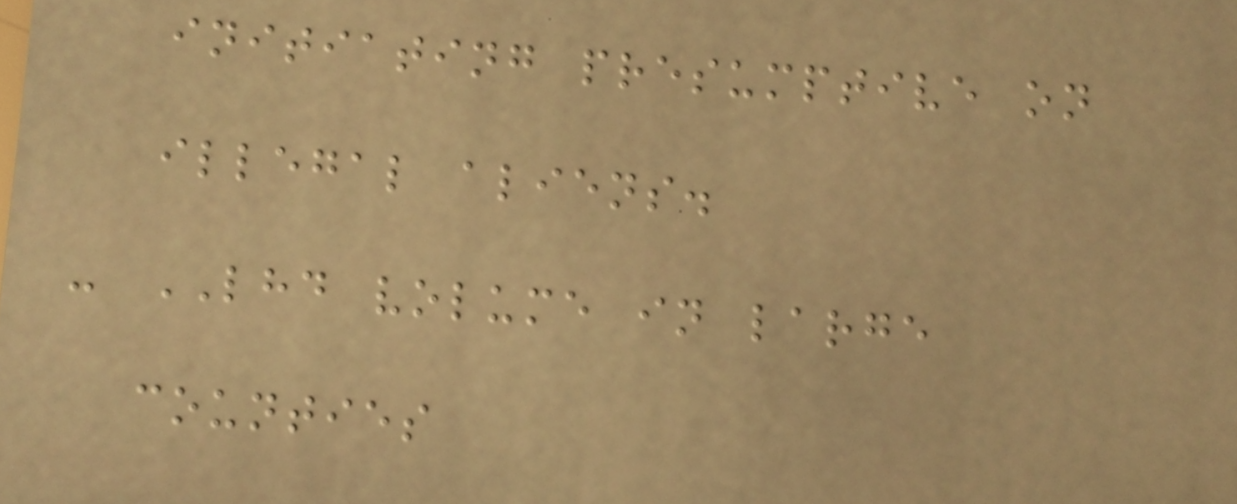initiating presumptive on
illegal aliens.
- LHD volume in large
counties
